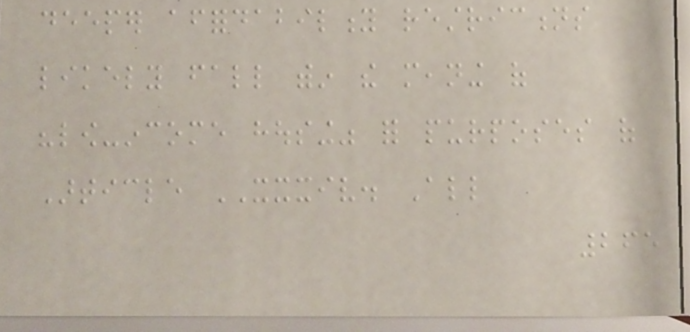deeper affordability restrictions
likely fall within the meaning of
"low-income housing" for purposes of
Article XXXIV. All
265
